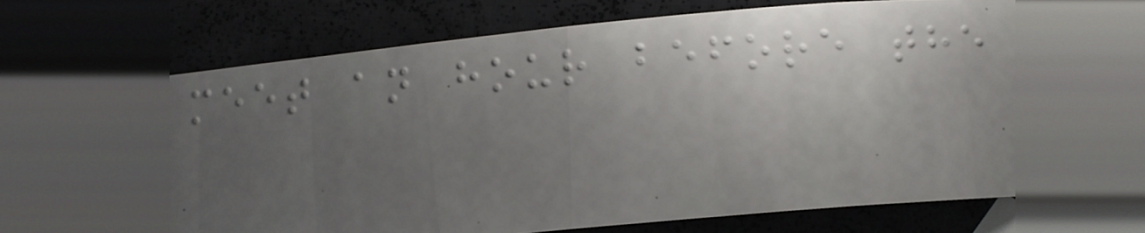meet an hour before the
